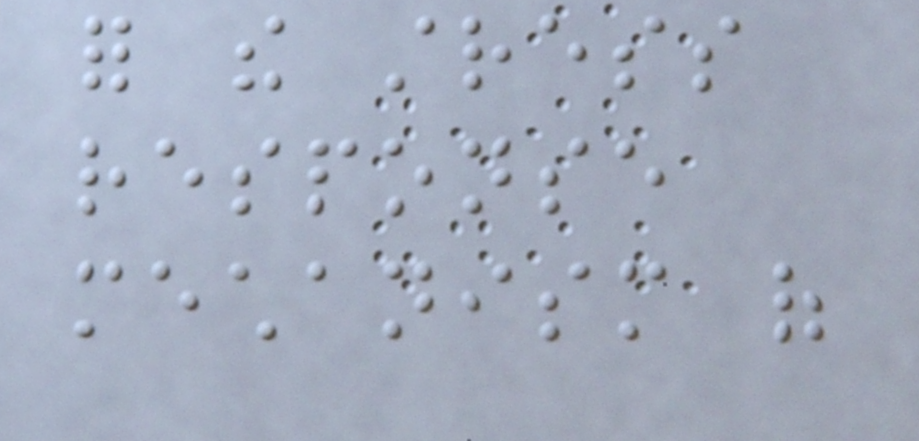for the stress
response
mechanism of
